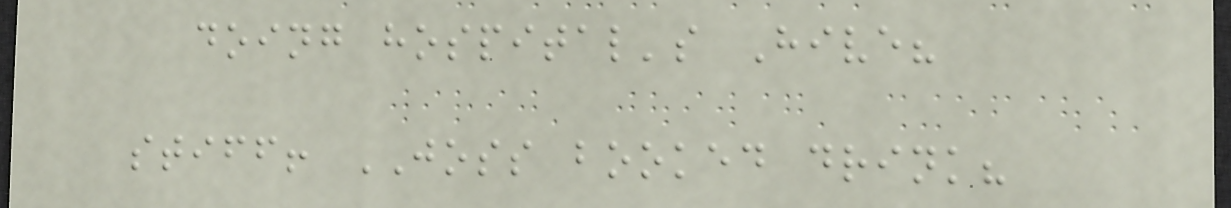doing hospital's Hive?
stiff! JOSS booked drink?
